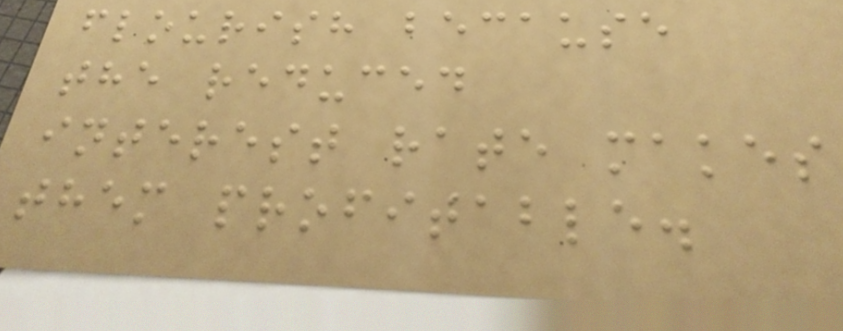flourish because
the reduced
interest rate makes
them profitable.
